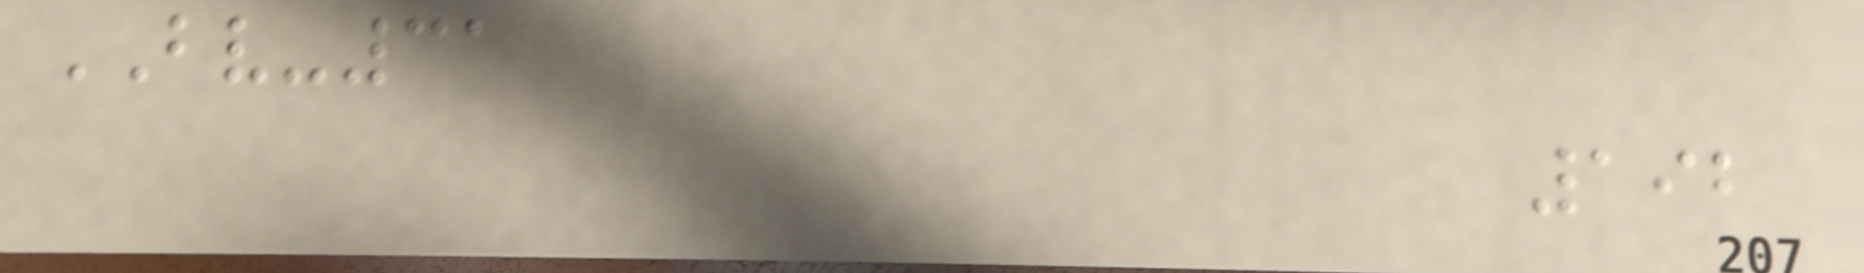BV-31
192
